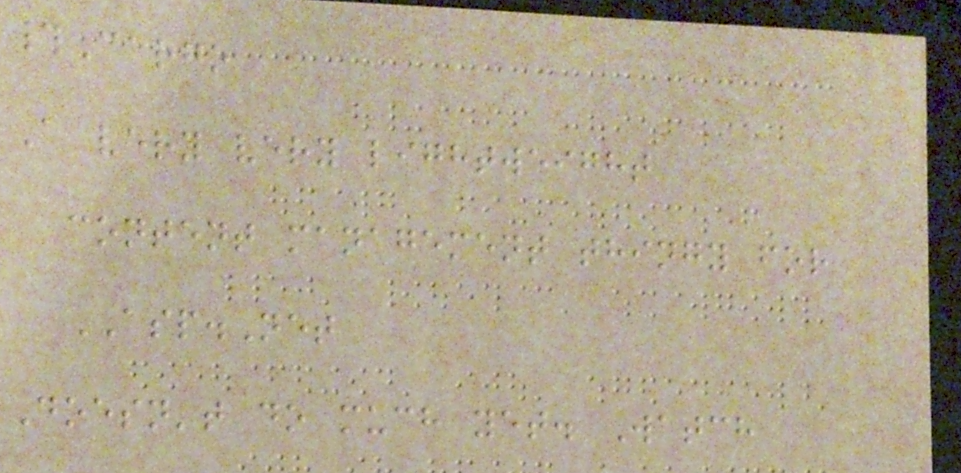#Cargo
A very very lightweight
content management thingy for
ASP.Net
Doesn't do much yet. Watch
